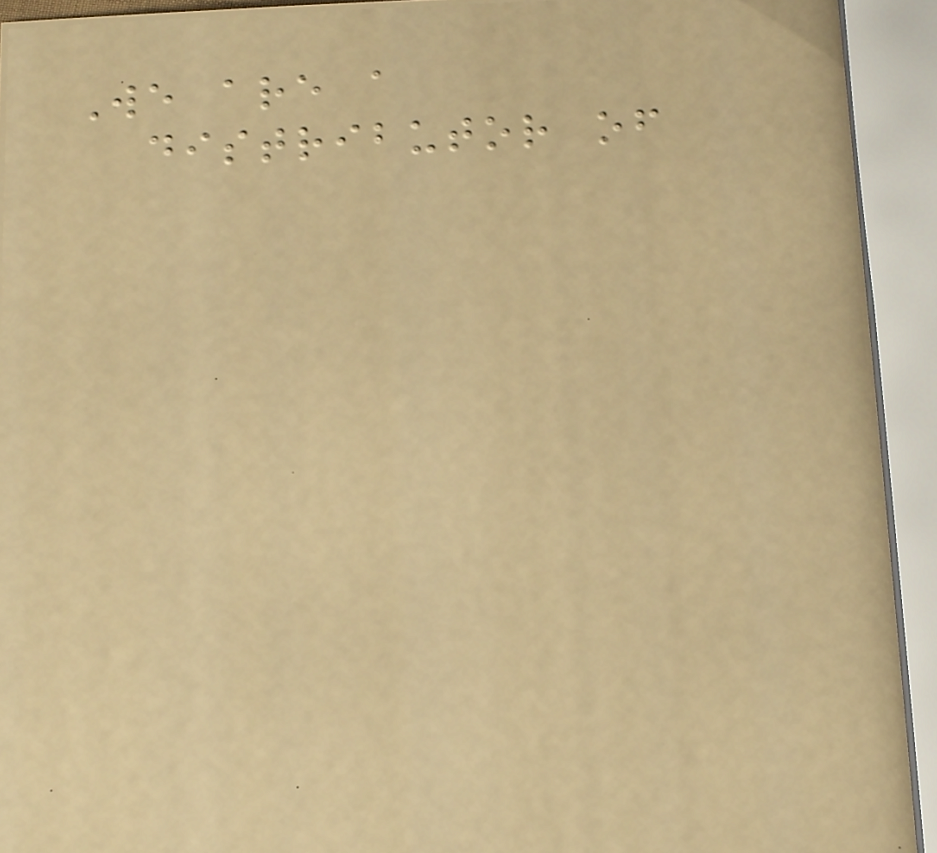We are a
distributor of
